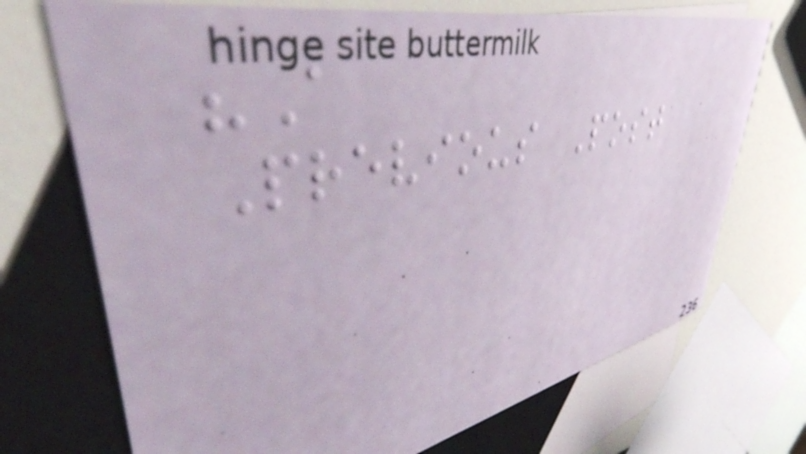"A
Previous Post
